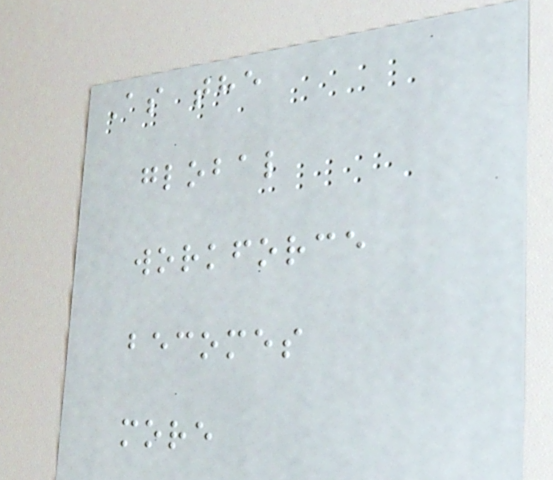As the
global
workforce
becomes
more
